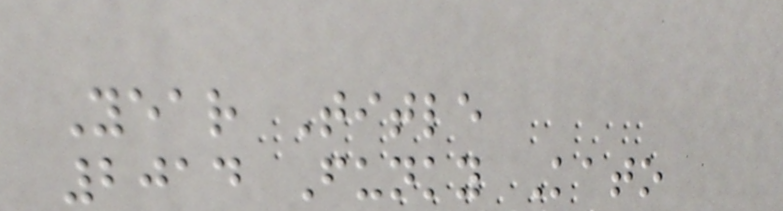Year Title
2014 Funky Kato
